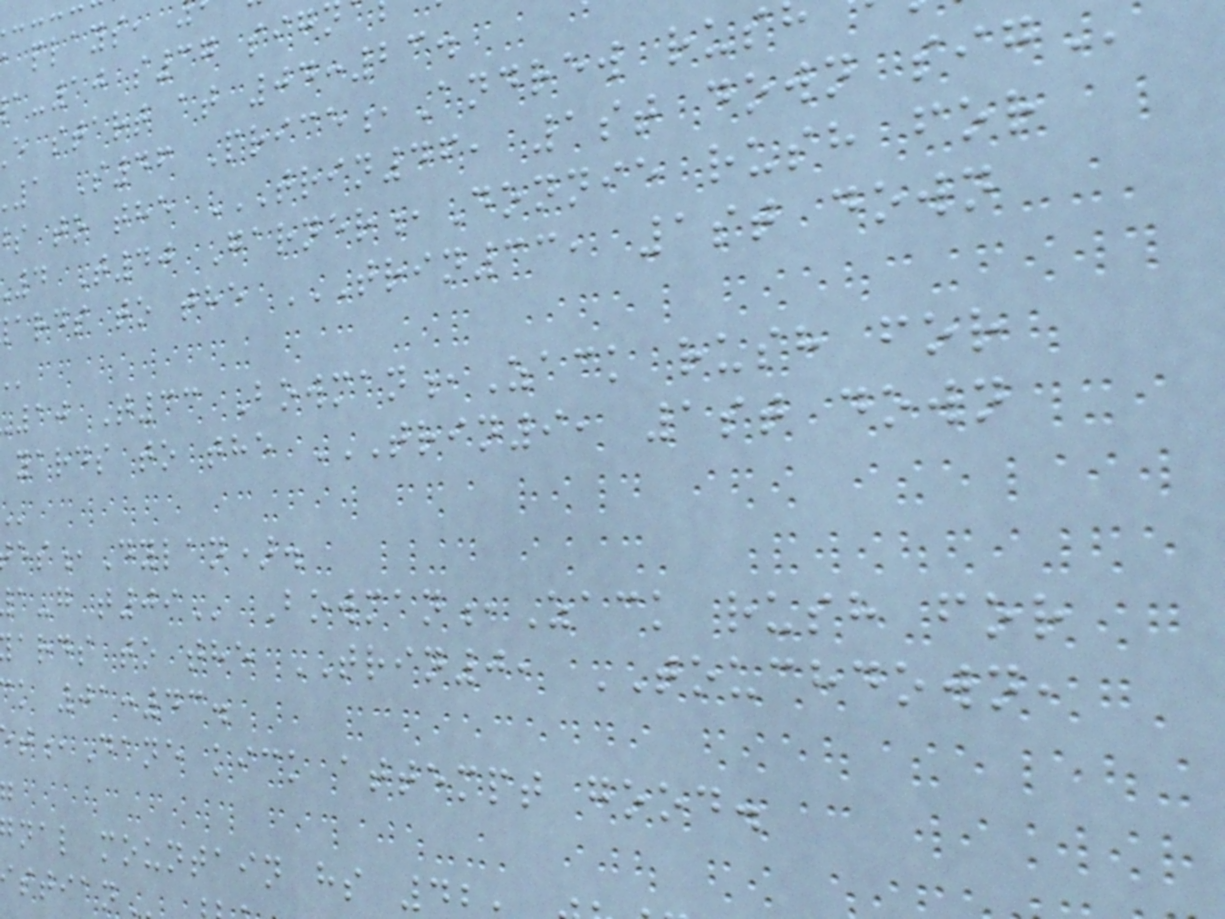e start at 04:23.
1 S46 Price,Andrew rus
4 T40 Garner,Donnie rush for
10 T33 Bowman,Zack rush for
es,Dylan).
ards to the TRIN0, TOUCHDOWN,
k 01:43.
t,Dane kick attempt good.
nal mountain hs 4
